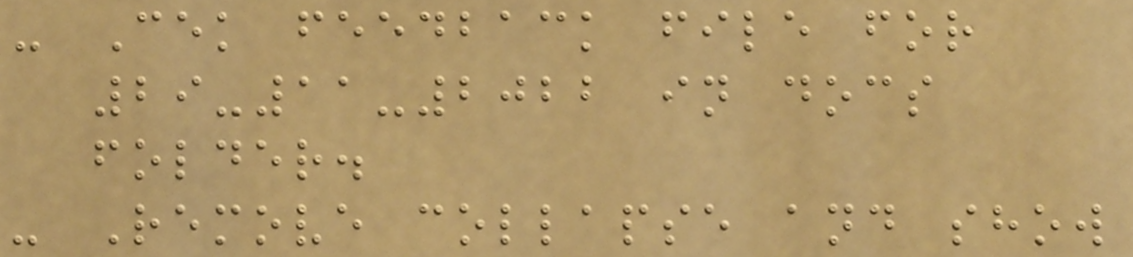- Cek feedback file for
29-11-2022 in docs
folder.
- Remove collapse and show
